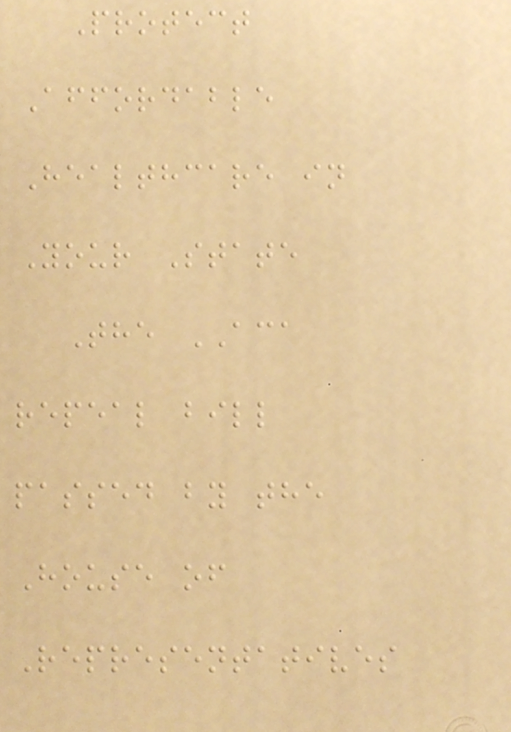Protect
Affordable
Healthcare in
Your State
The ACA
repeal bill
passed by the
House of
Representatives
